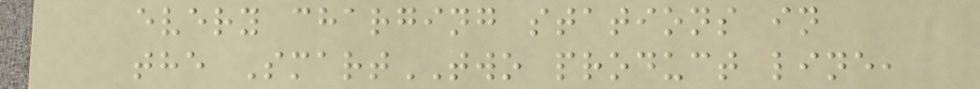every charging stations in
the SmartTWO product line,
